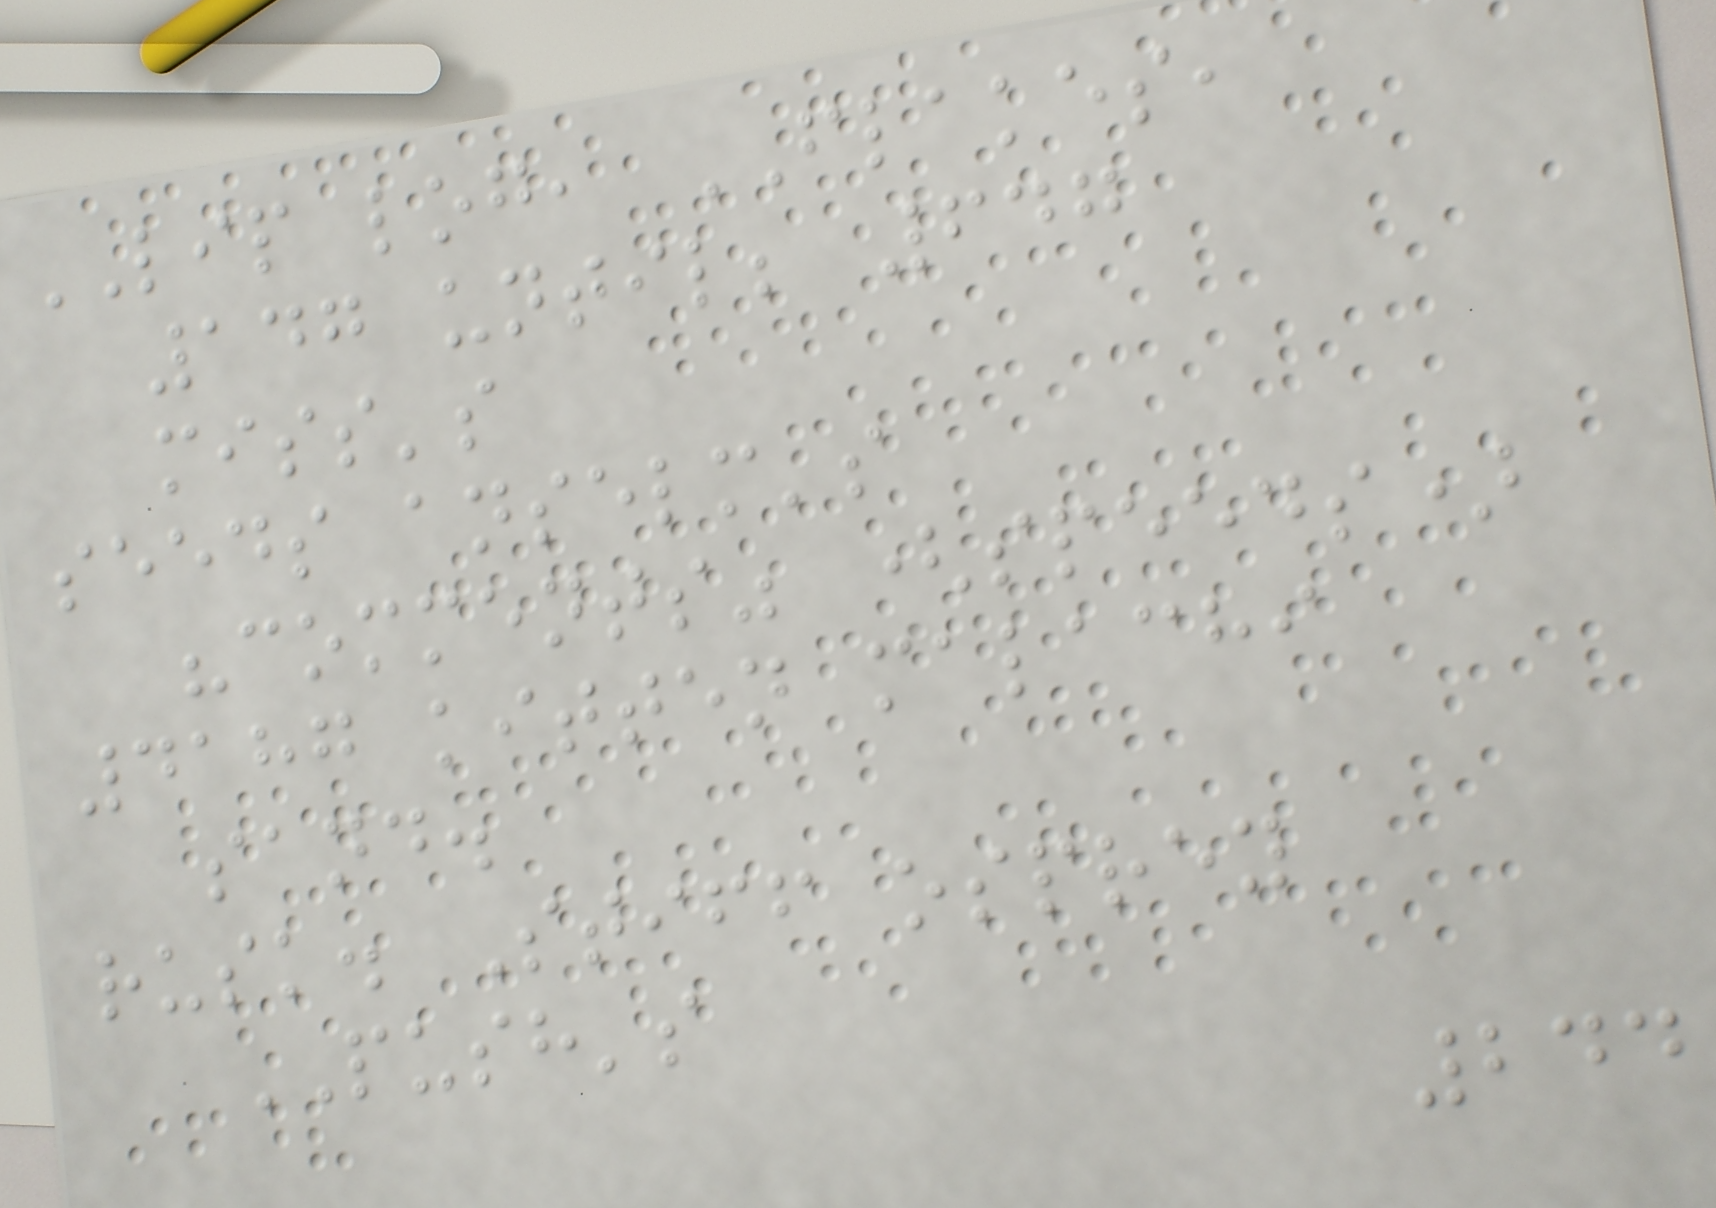LIP log, FLAKES,
147 until; 647
miss's
seeds anselm's
"comments" (speeds)
4187 kitten malachi
sand.
rusk. Stiff osprey
PUSH's
244
